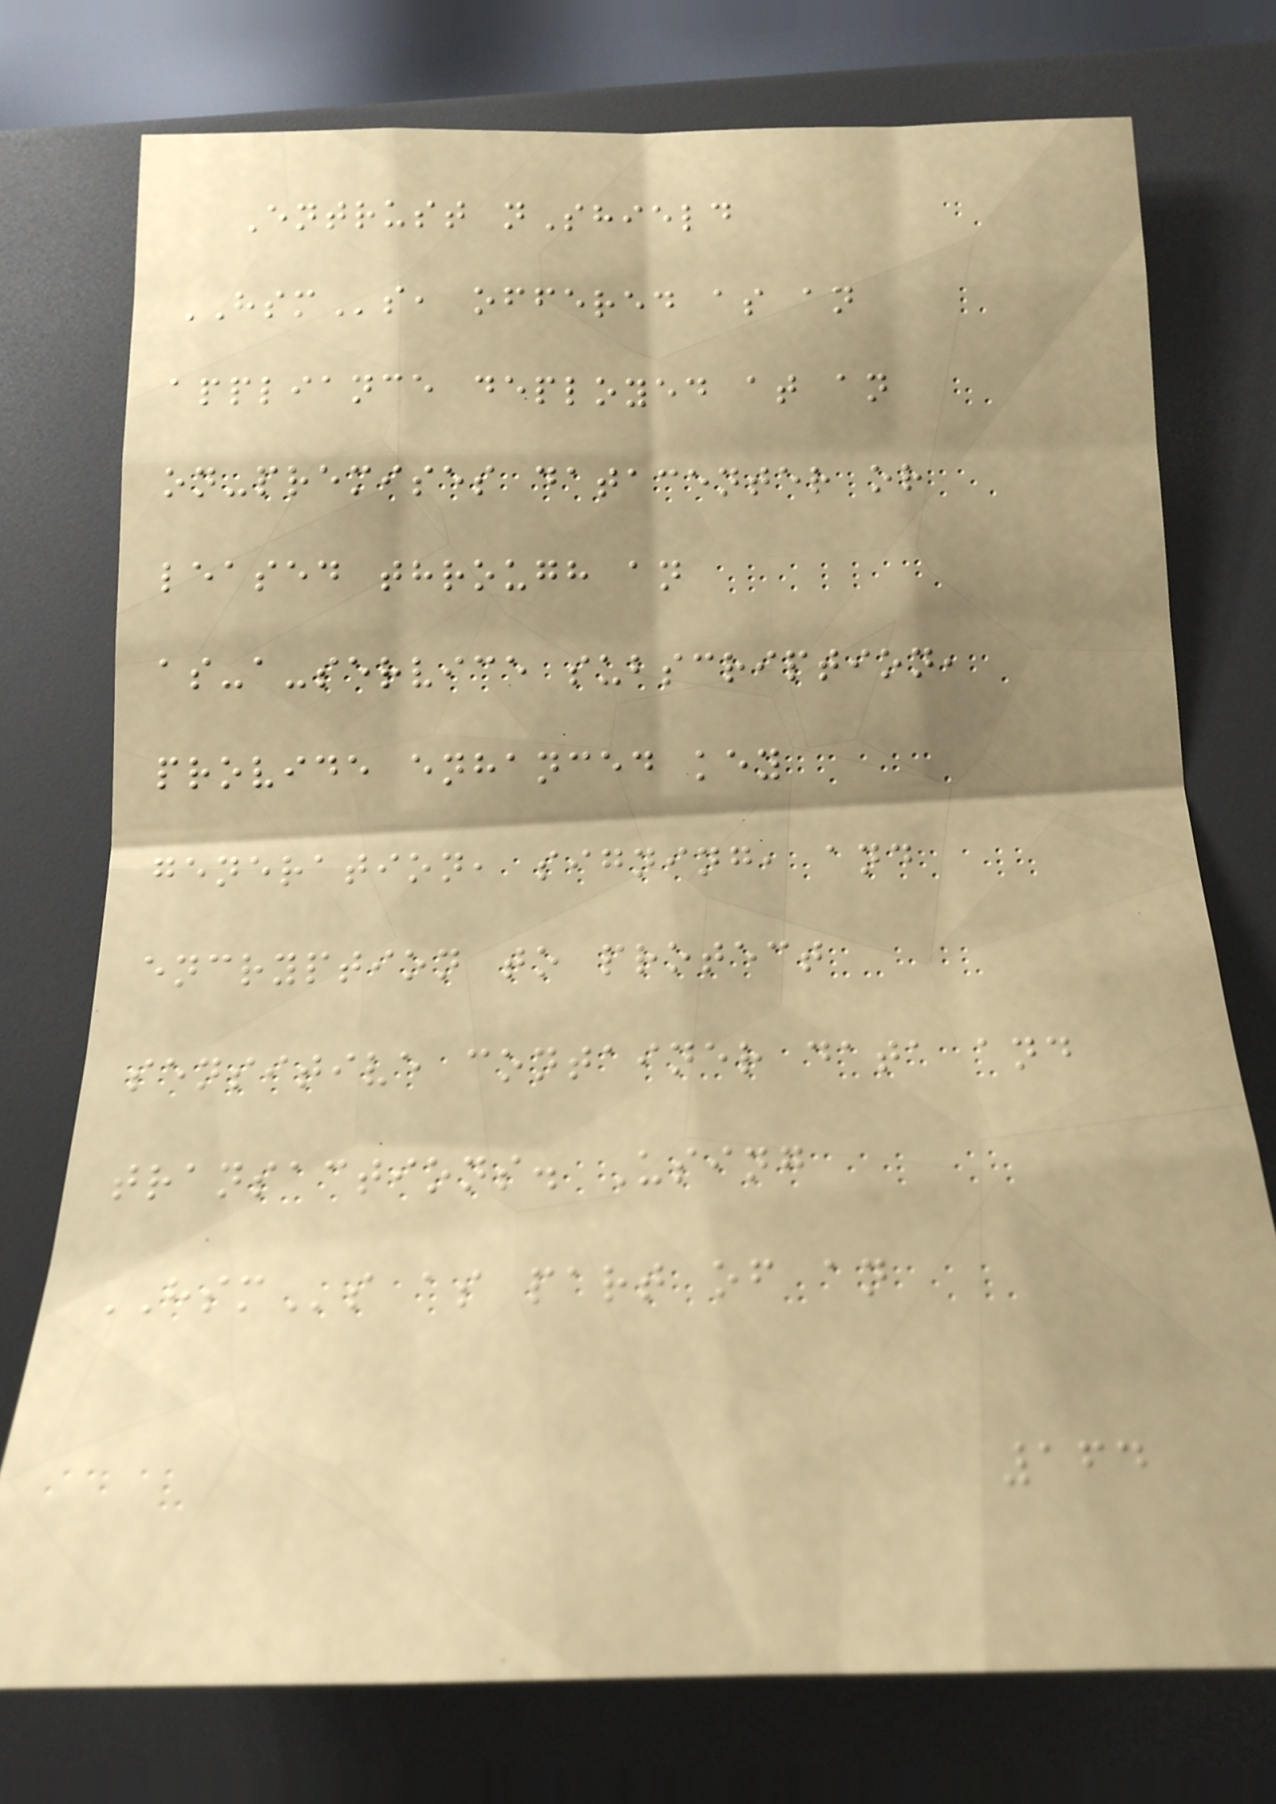Entrust nShield
HSMs, offered as an
appliance deployed at an
on-premises datacenter or
leased through an
as-a-service subscription,
provide enhanced key
generation, signing, and
encryption to protect
sensitive container data and
transactions. Using
HSMs as part of an
164
